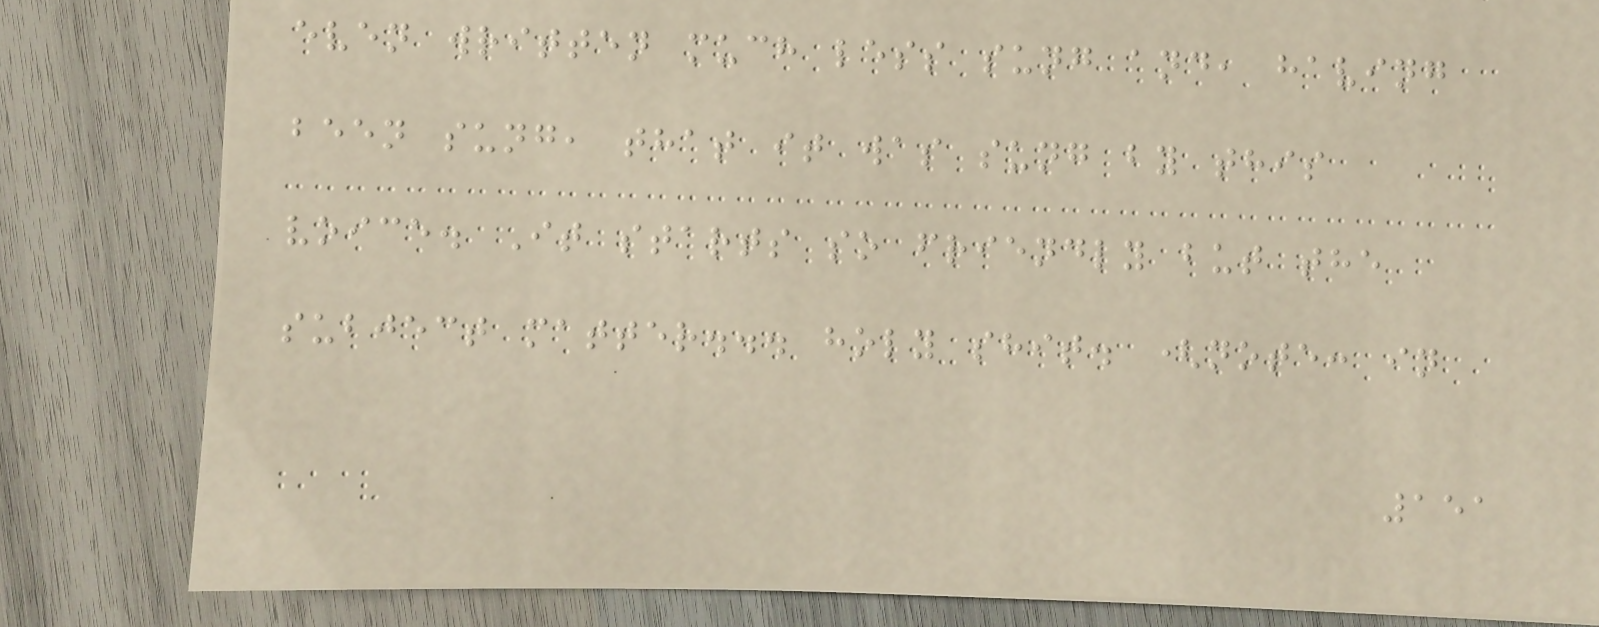even written much less sung and, having
been sung, that it was sung by this
voice. It starts so friendly but the
subject matter... holy shit. (note: in
151
